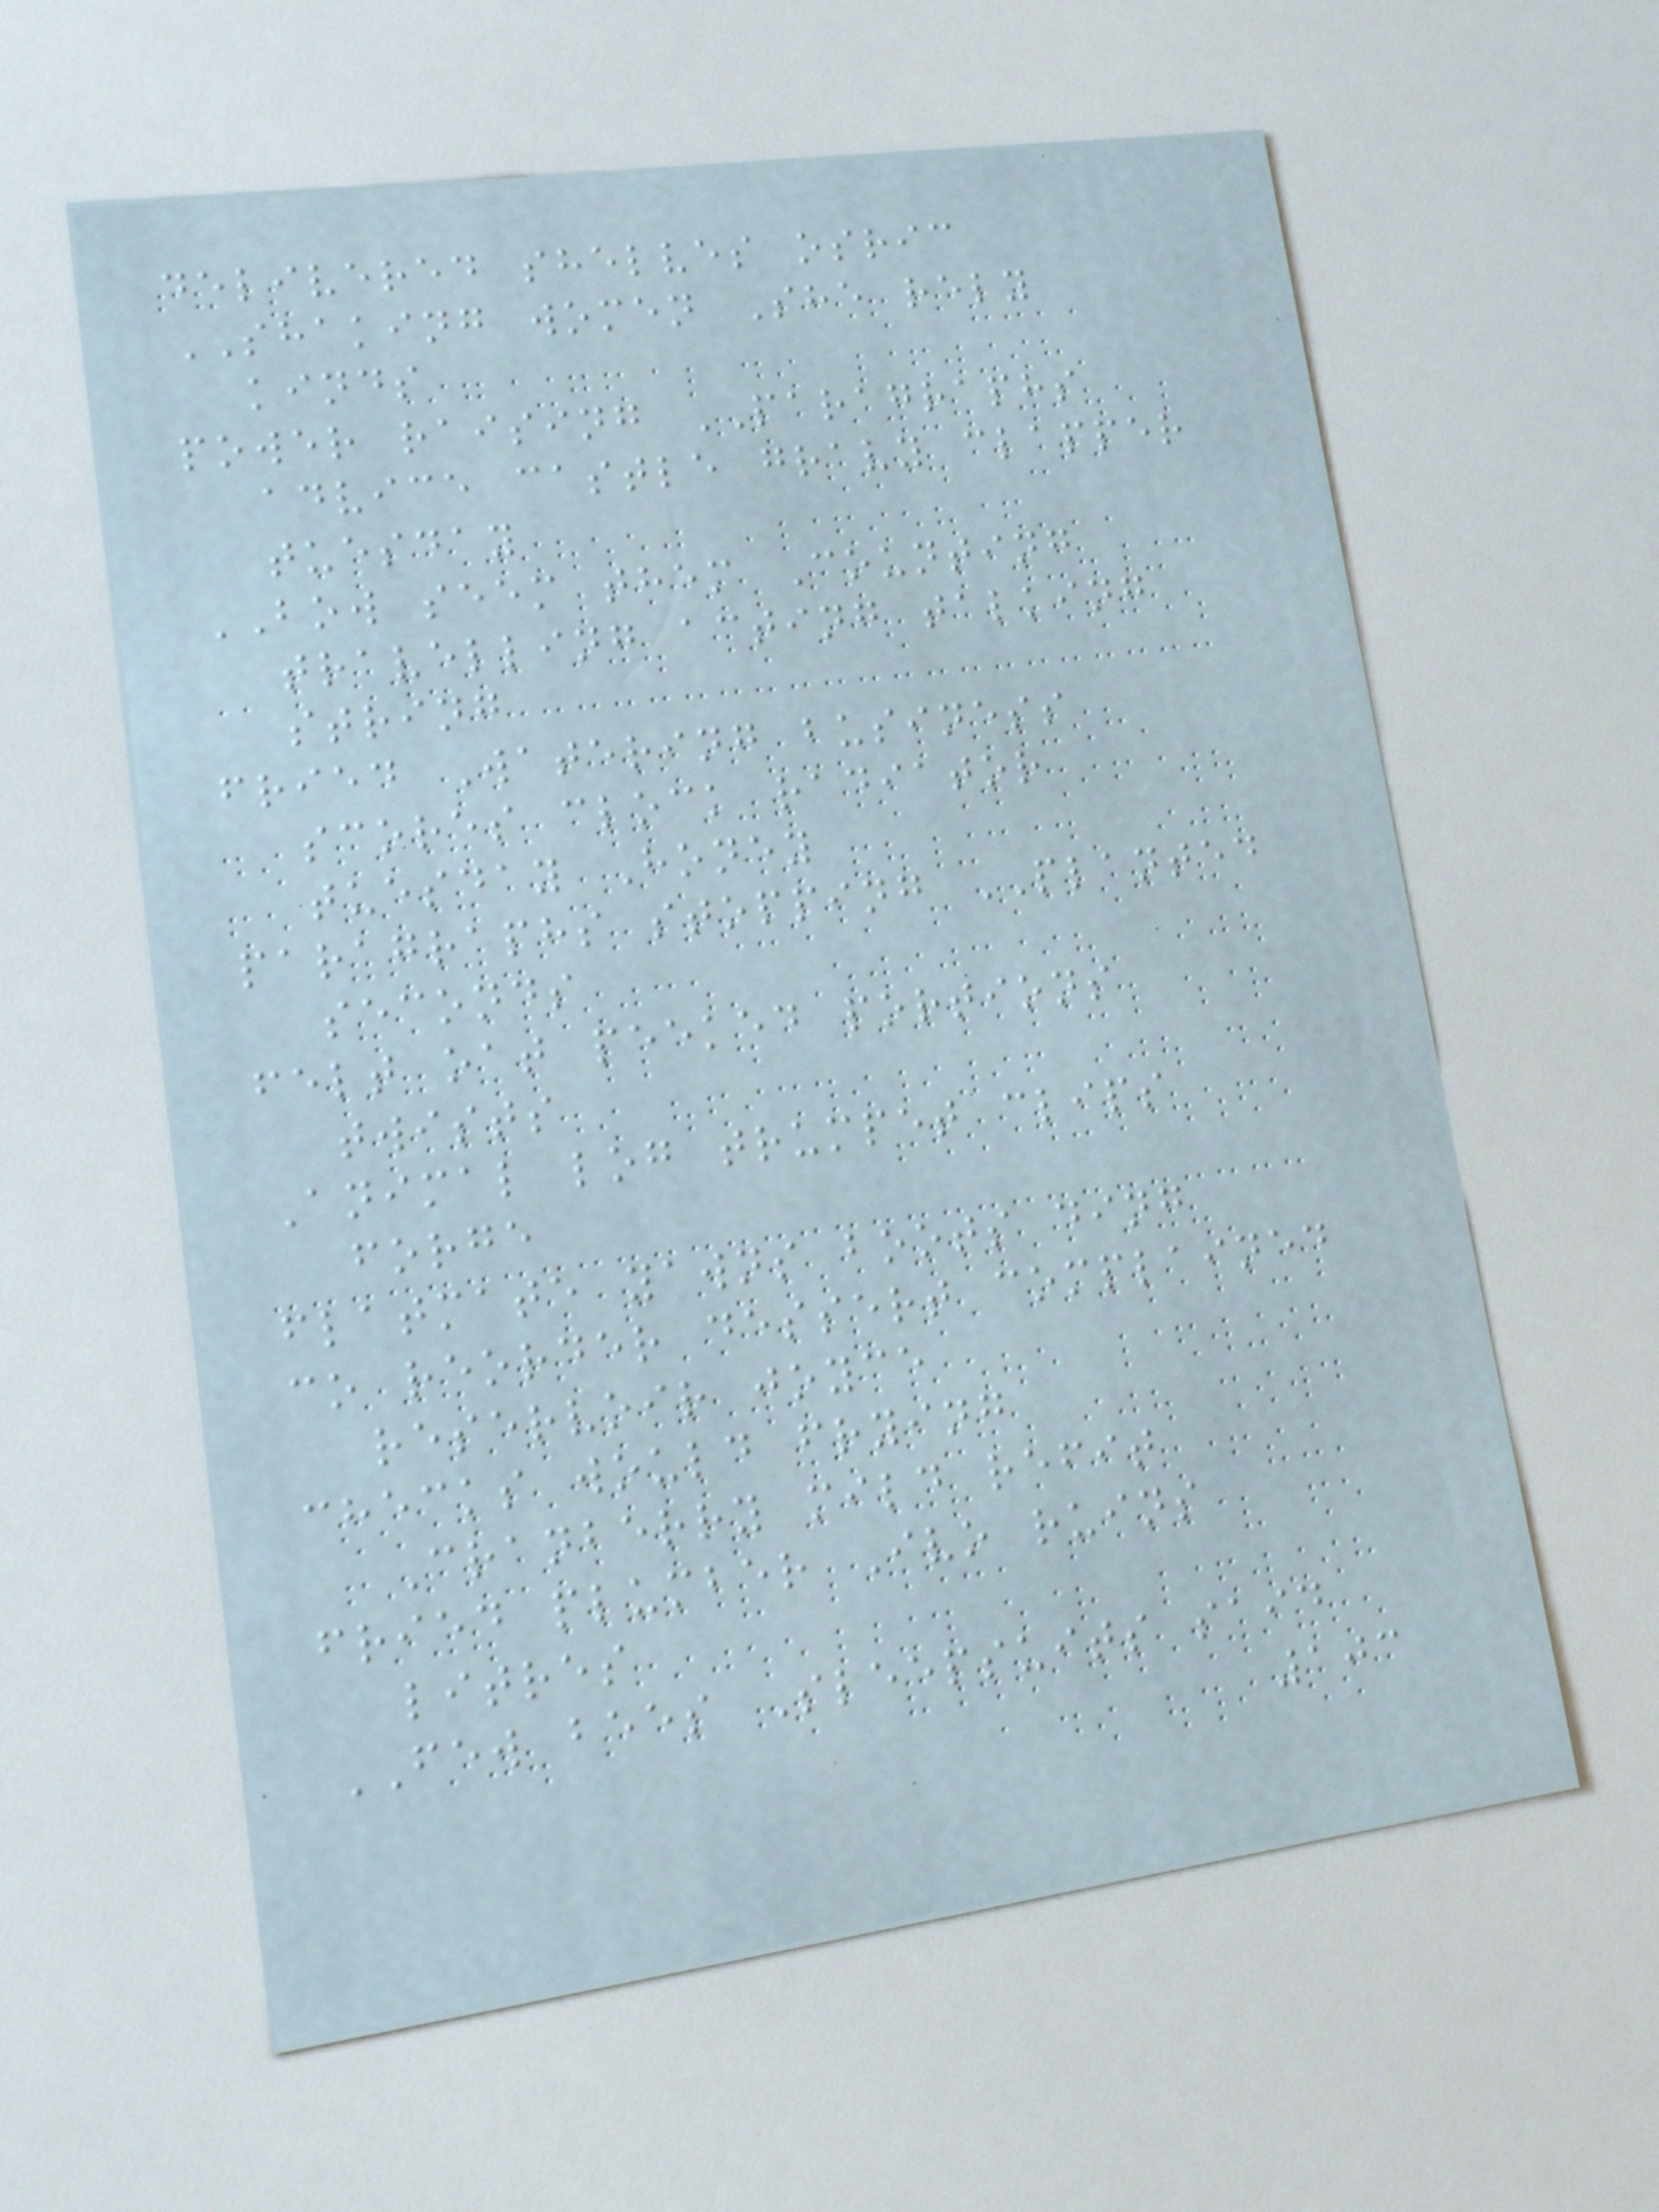delivered shelves osric
SHAKING women She rely
kinds
power raising PARAGRAPHS
advice castle gravy clapper
tuesday
BOW seem them Counting
travelling acting talking
string
fried Watering business
scores clock radiator
tuesday Honey
paragraphs stopping PLANTED
seconds
felt oat peeked portions
twists
Animal log trumpet clips
forge
flatmate yawns boots ding
co reorder dessert complained
reservoir joyce
checks would frying
Cranberry mild refit
fried plumber Ivo ruins
litres
FEW bees Sleepsuits said
103
